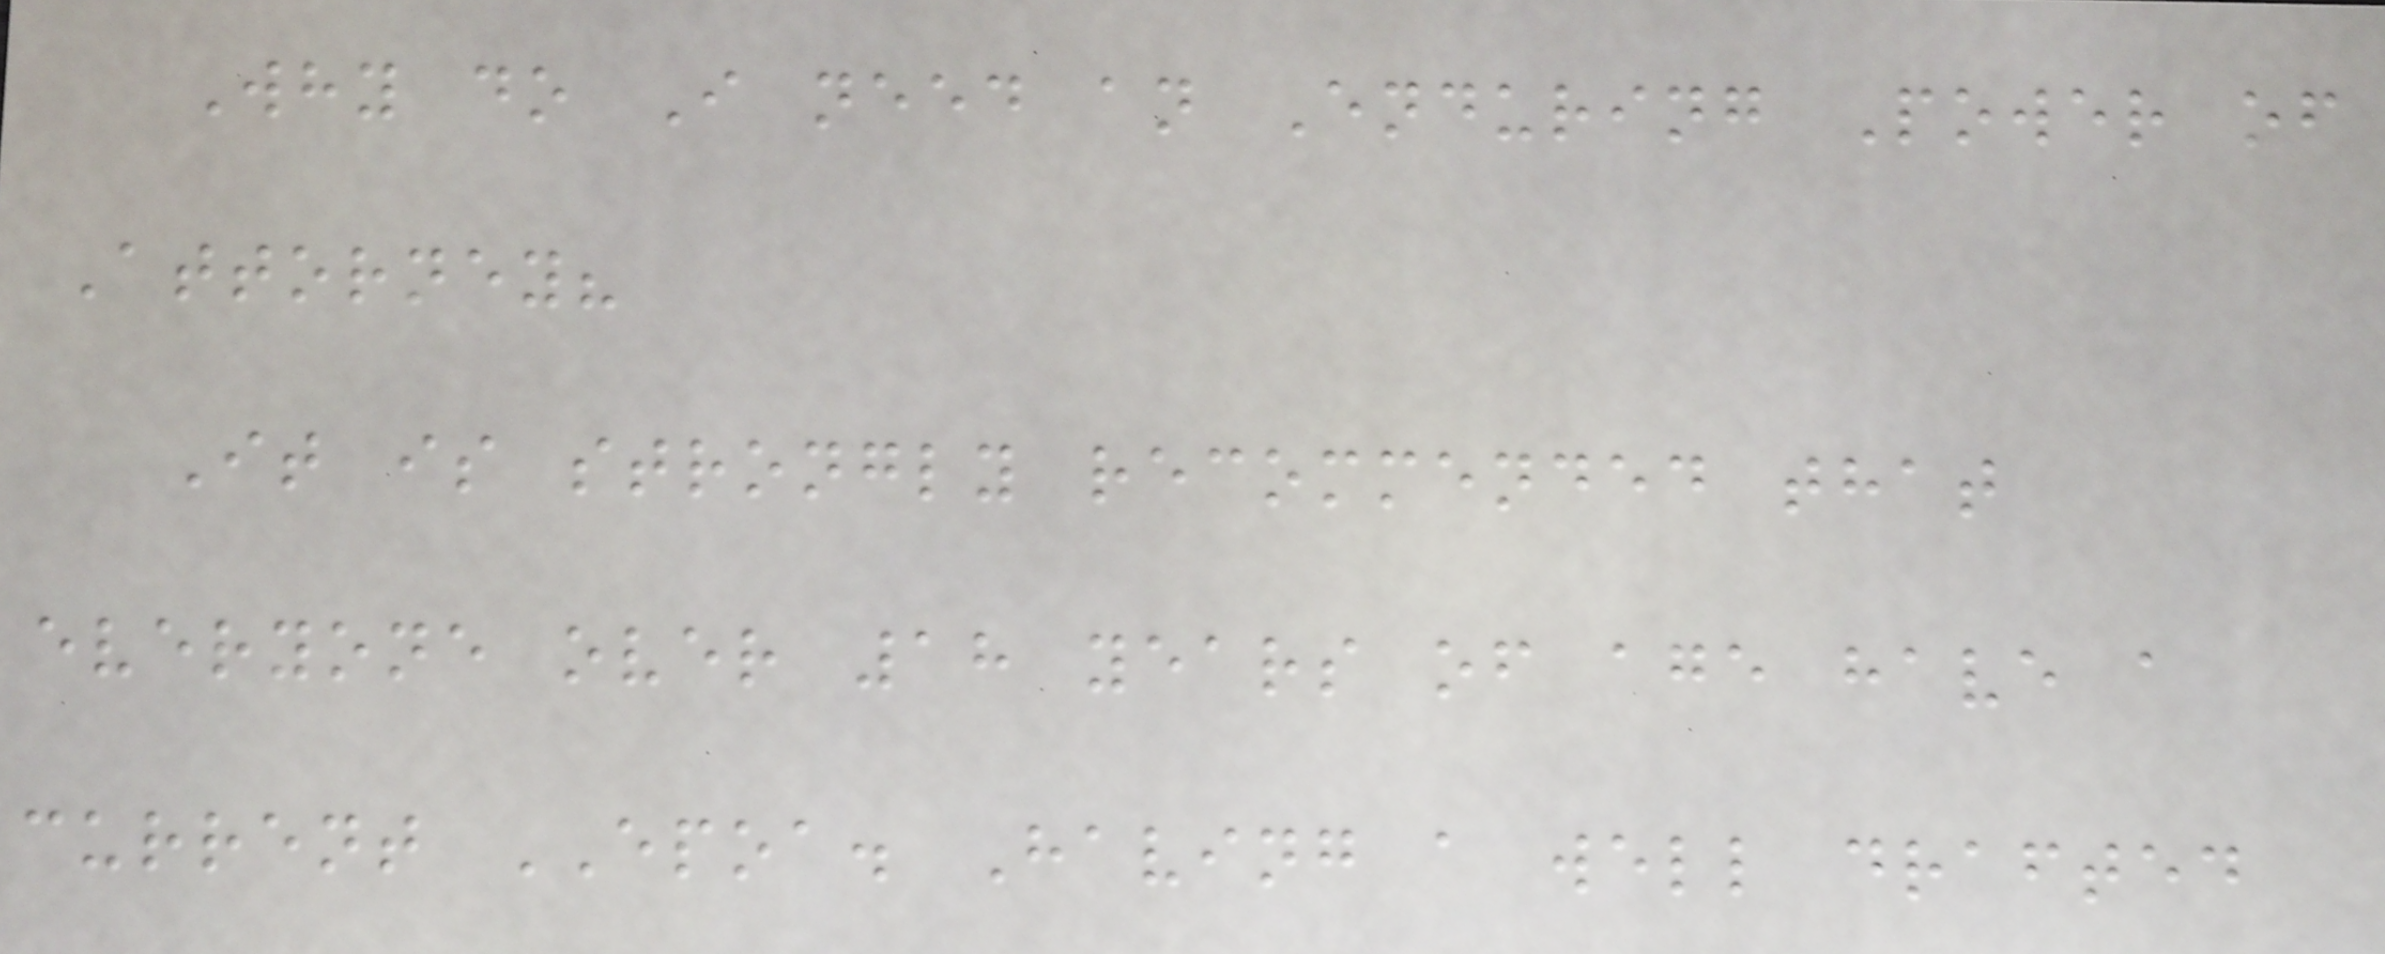Why do I need an Enduring Power of
Attorney?
It is strongly recommended that
everyone over 18 years of age have a
current EPOA. Having a well drafted
